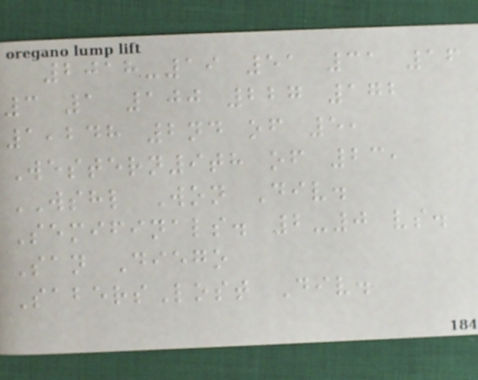2018-19 51 31 16
3 1 100 227 172
1,248 2nd of 5,
Western9th of 23,
WSHL Won Div.
Semifinals. 2-0 vs.
San Diego
SabersLost Div.
